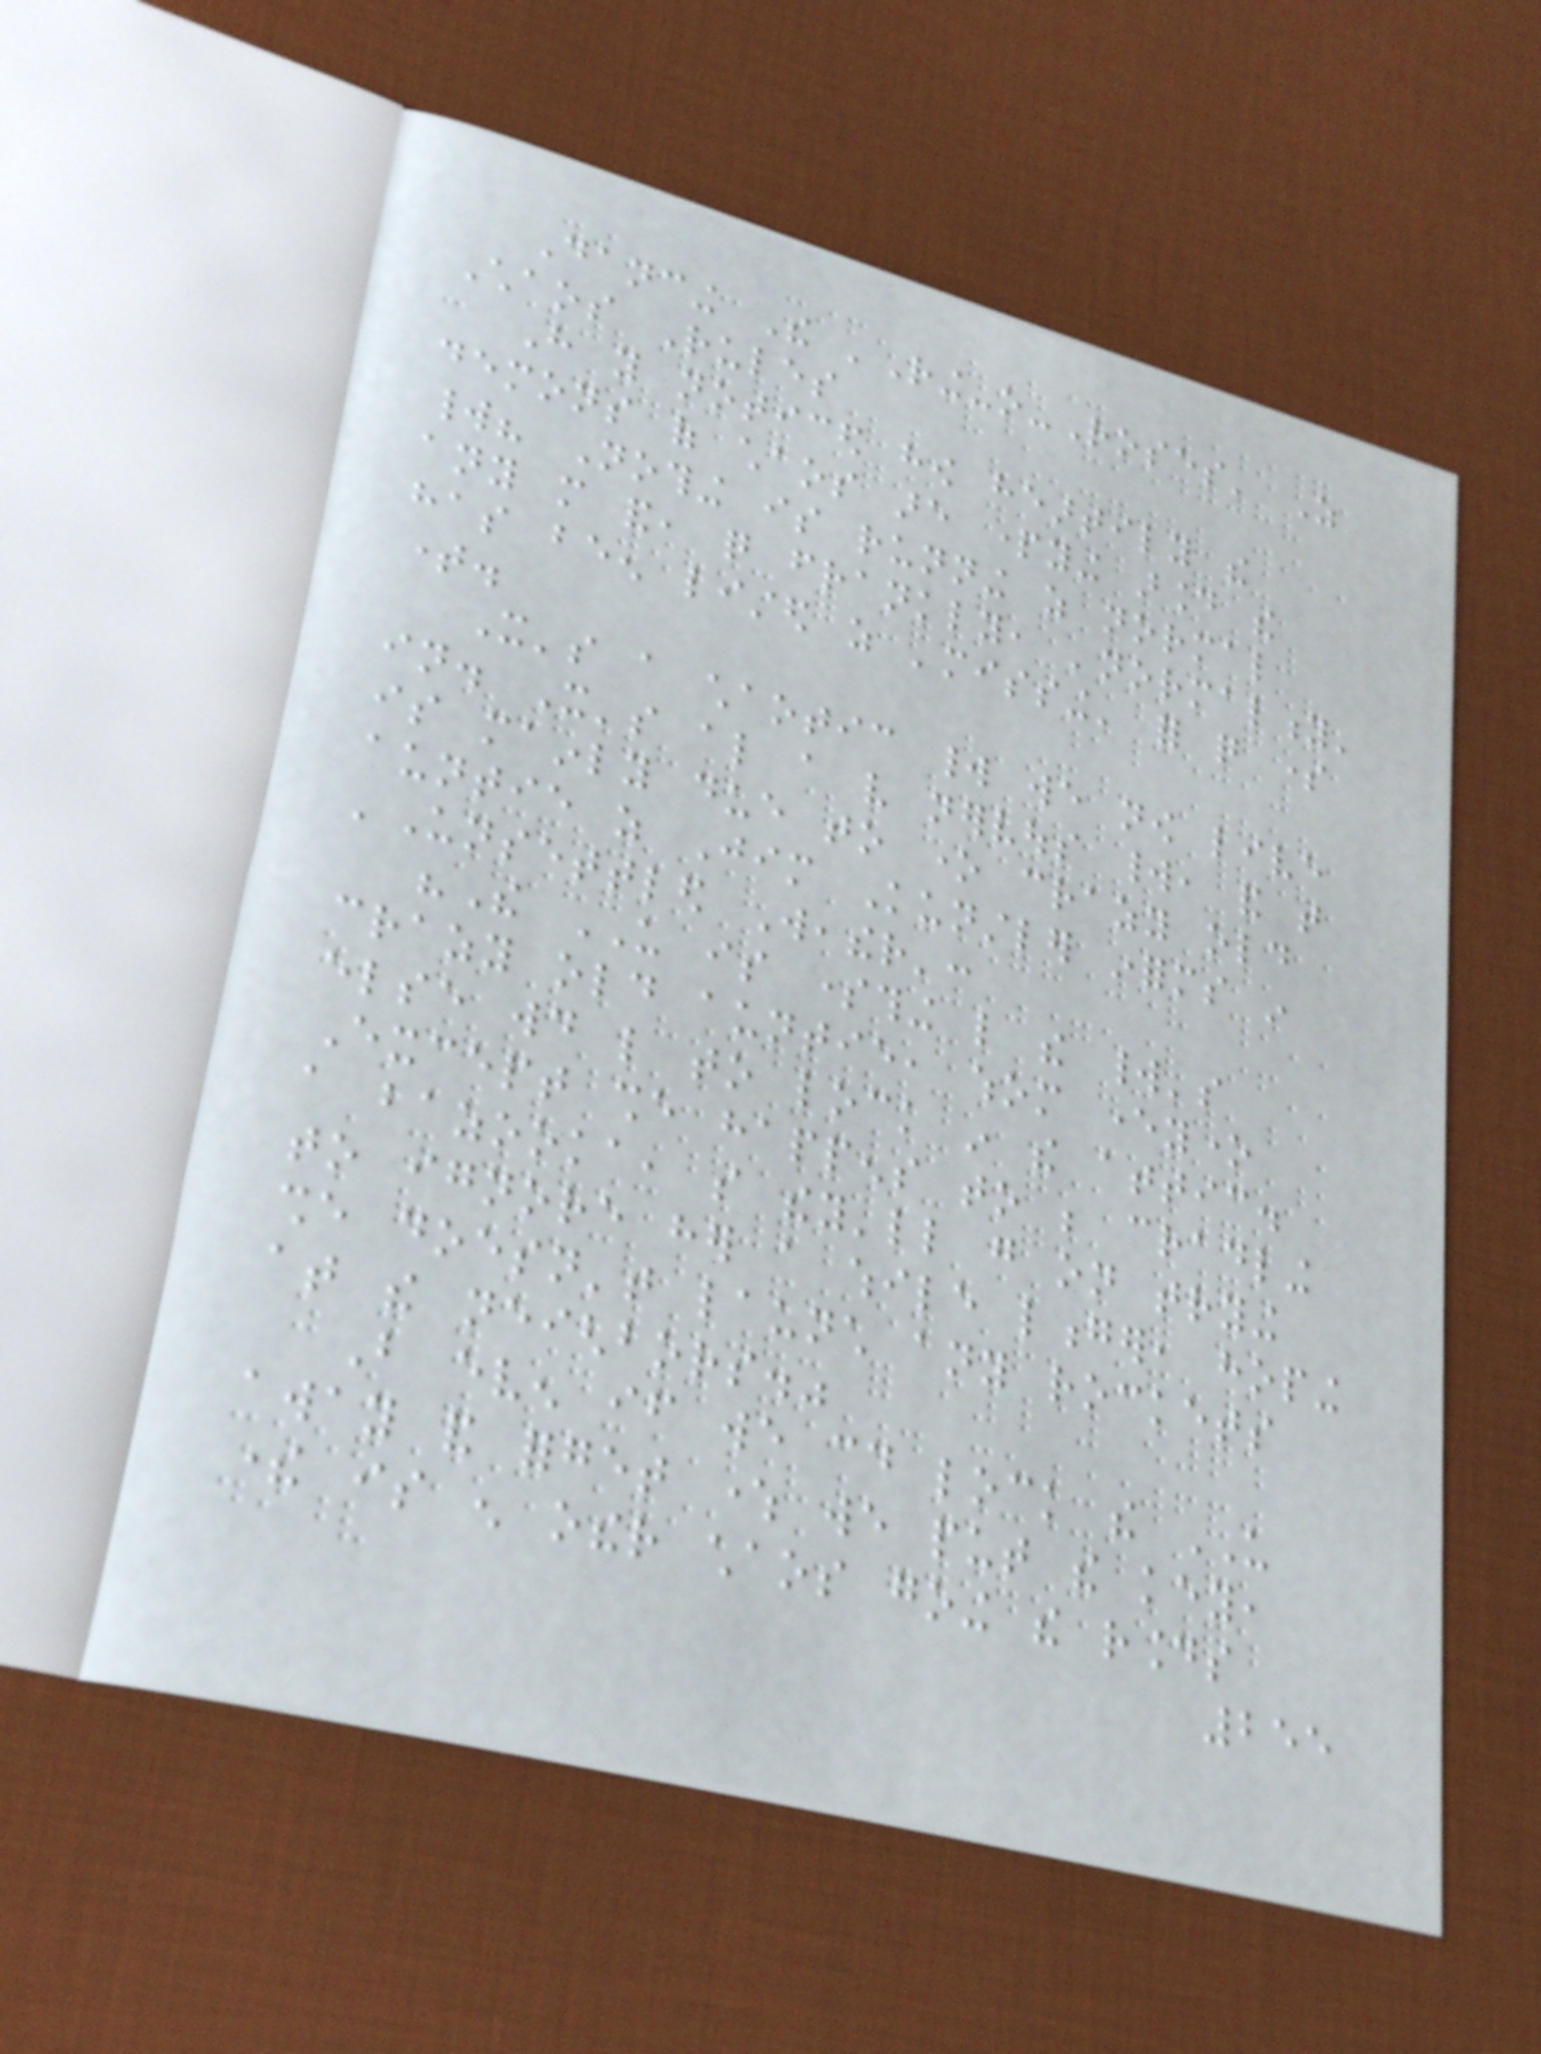Dancing The 'Ring-o-Roses' As
Chaos Rules
Have you noticed how heartily the
demons of chaos are partying around the
world? Nothing is running as normal
any more and, quite frankly, 'normality'
has been listed as 'missing' for quite some
time.
It's a chaotic world we now live
in. It's also a very nervous world, and that
is mainly due to one crazy old
auntie as Jim Kunstler informs in
'Unsettled Weather':
"The US is something like the world's
crazy old auntie, whom everyone
else would like to lock in the attic.
Except she happens to be cradling
a bazooka, so they'll go on trying
to ignore her a while longer, hoping
she doesn't launch any rockets
at the neighbors."
But even if we could lock the US
away and forget where we put the key,
there is enough other chaos going the rounds
255
